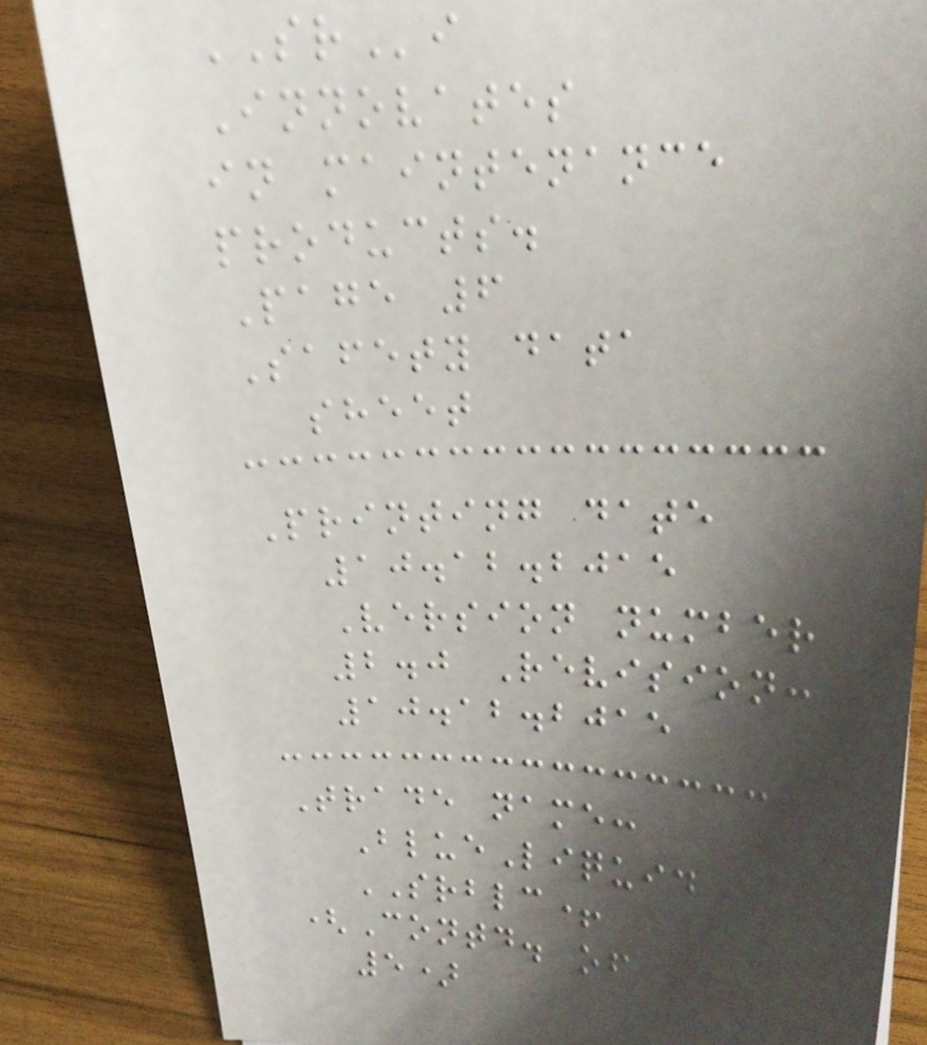SRi
Innovates
in maintenance
products.
Page 6
Safety data
sheet
Printing date
10.12.2015
Version number
2.0 Revision:
10.12.2015
Trade name:
BlueLiquid
SRBLC+
(Contd. of page
5)
